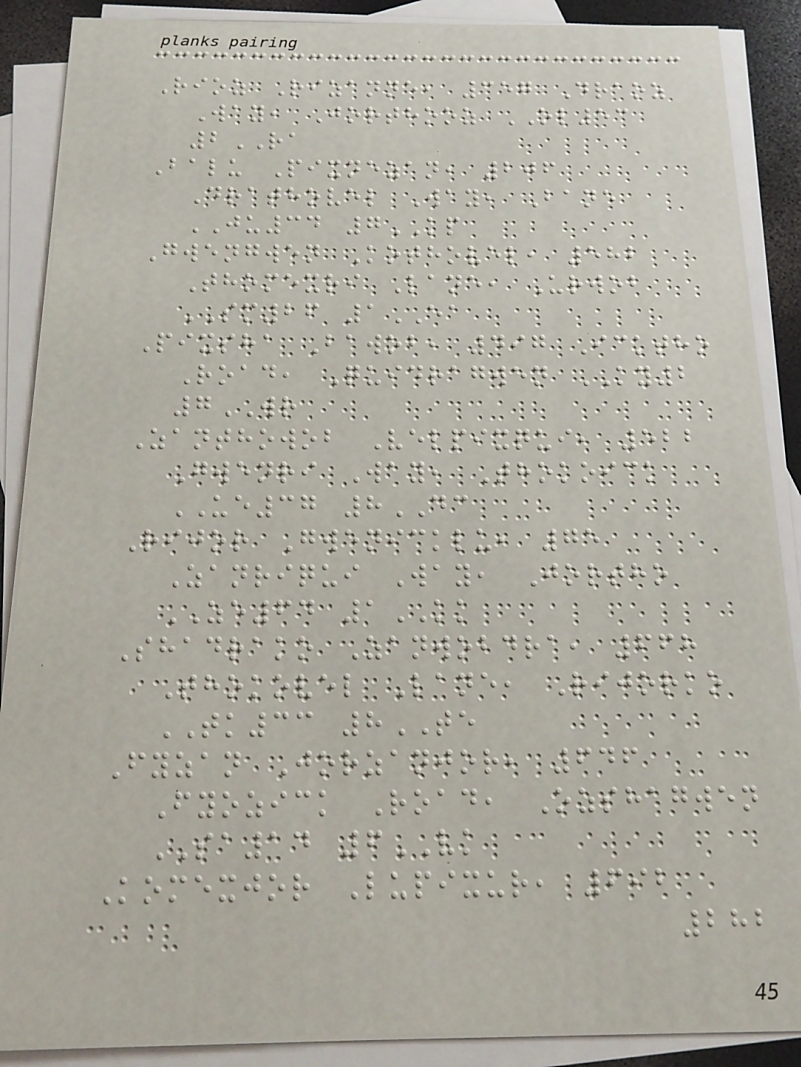Rioz Rizanne, 357 Draoz
Way, Jorthooz OL53
2RA
Balu Pixnezan, 206
Drathovel Way, Bane
JU34 7KP
Gwengwen Kothovel, 582
Thomexri Lane, Urwob
SM26 1EA
Pixsha Bawob, 497 Icktho
Road, Quidragwen KY2
7WR
Zanthowob Velpixqui, 522
Gwenri Way, Thokoick
UE37 8DC
Rijor Gwenicklu, 75
Zanriqui Way, Jortho
ZE64 1KK
Shadrako Zanwobdra, 668
Thokovel Lane, Rijorko
TK33 8TE
Fyzan Jorzanjor, 646
Fyozick Road, Ozshagwen
SA14 6VK
Komexjor Lupixur, 692
282
